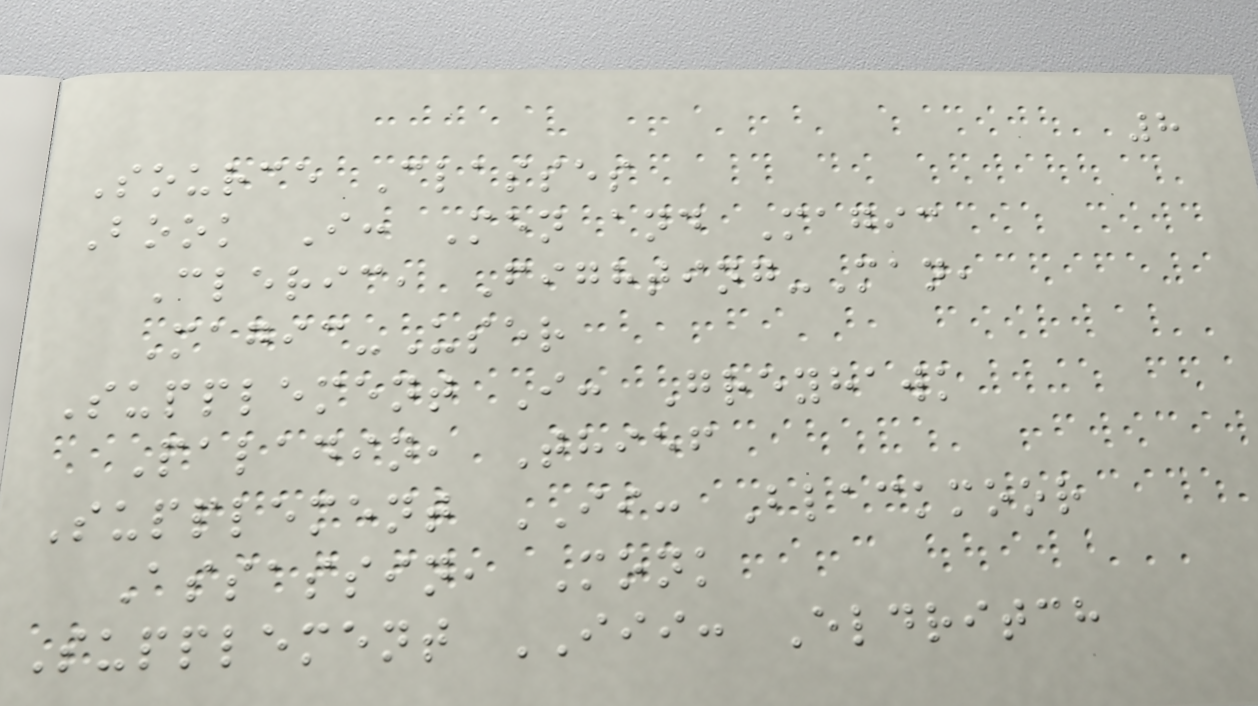8
Source Classes
Book I: Men and Magic
Cleric, Fighting-Man,
Magic-User
Supplement I: Greyhawk
Paladin, Thief
Supplement II: Blackmoor
Assassin, Monk
Supplement III: Eldritch
